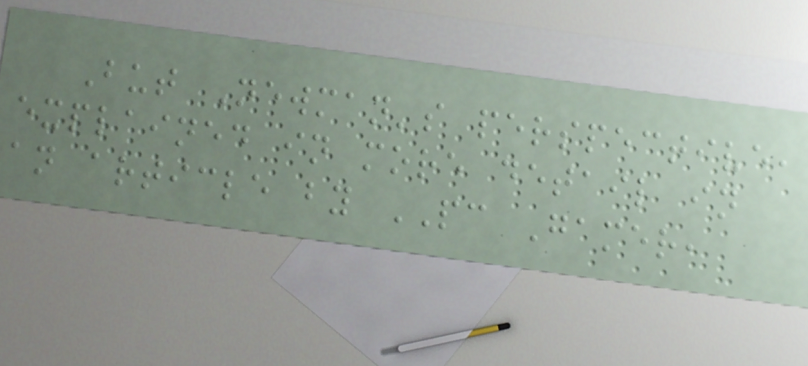But Newman's perspective,
explained in more detail in
an article by PC Gamer,
